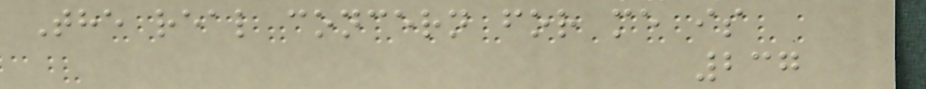The real concern for me is
237
